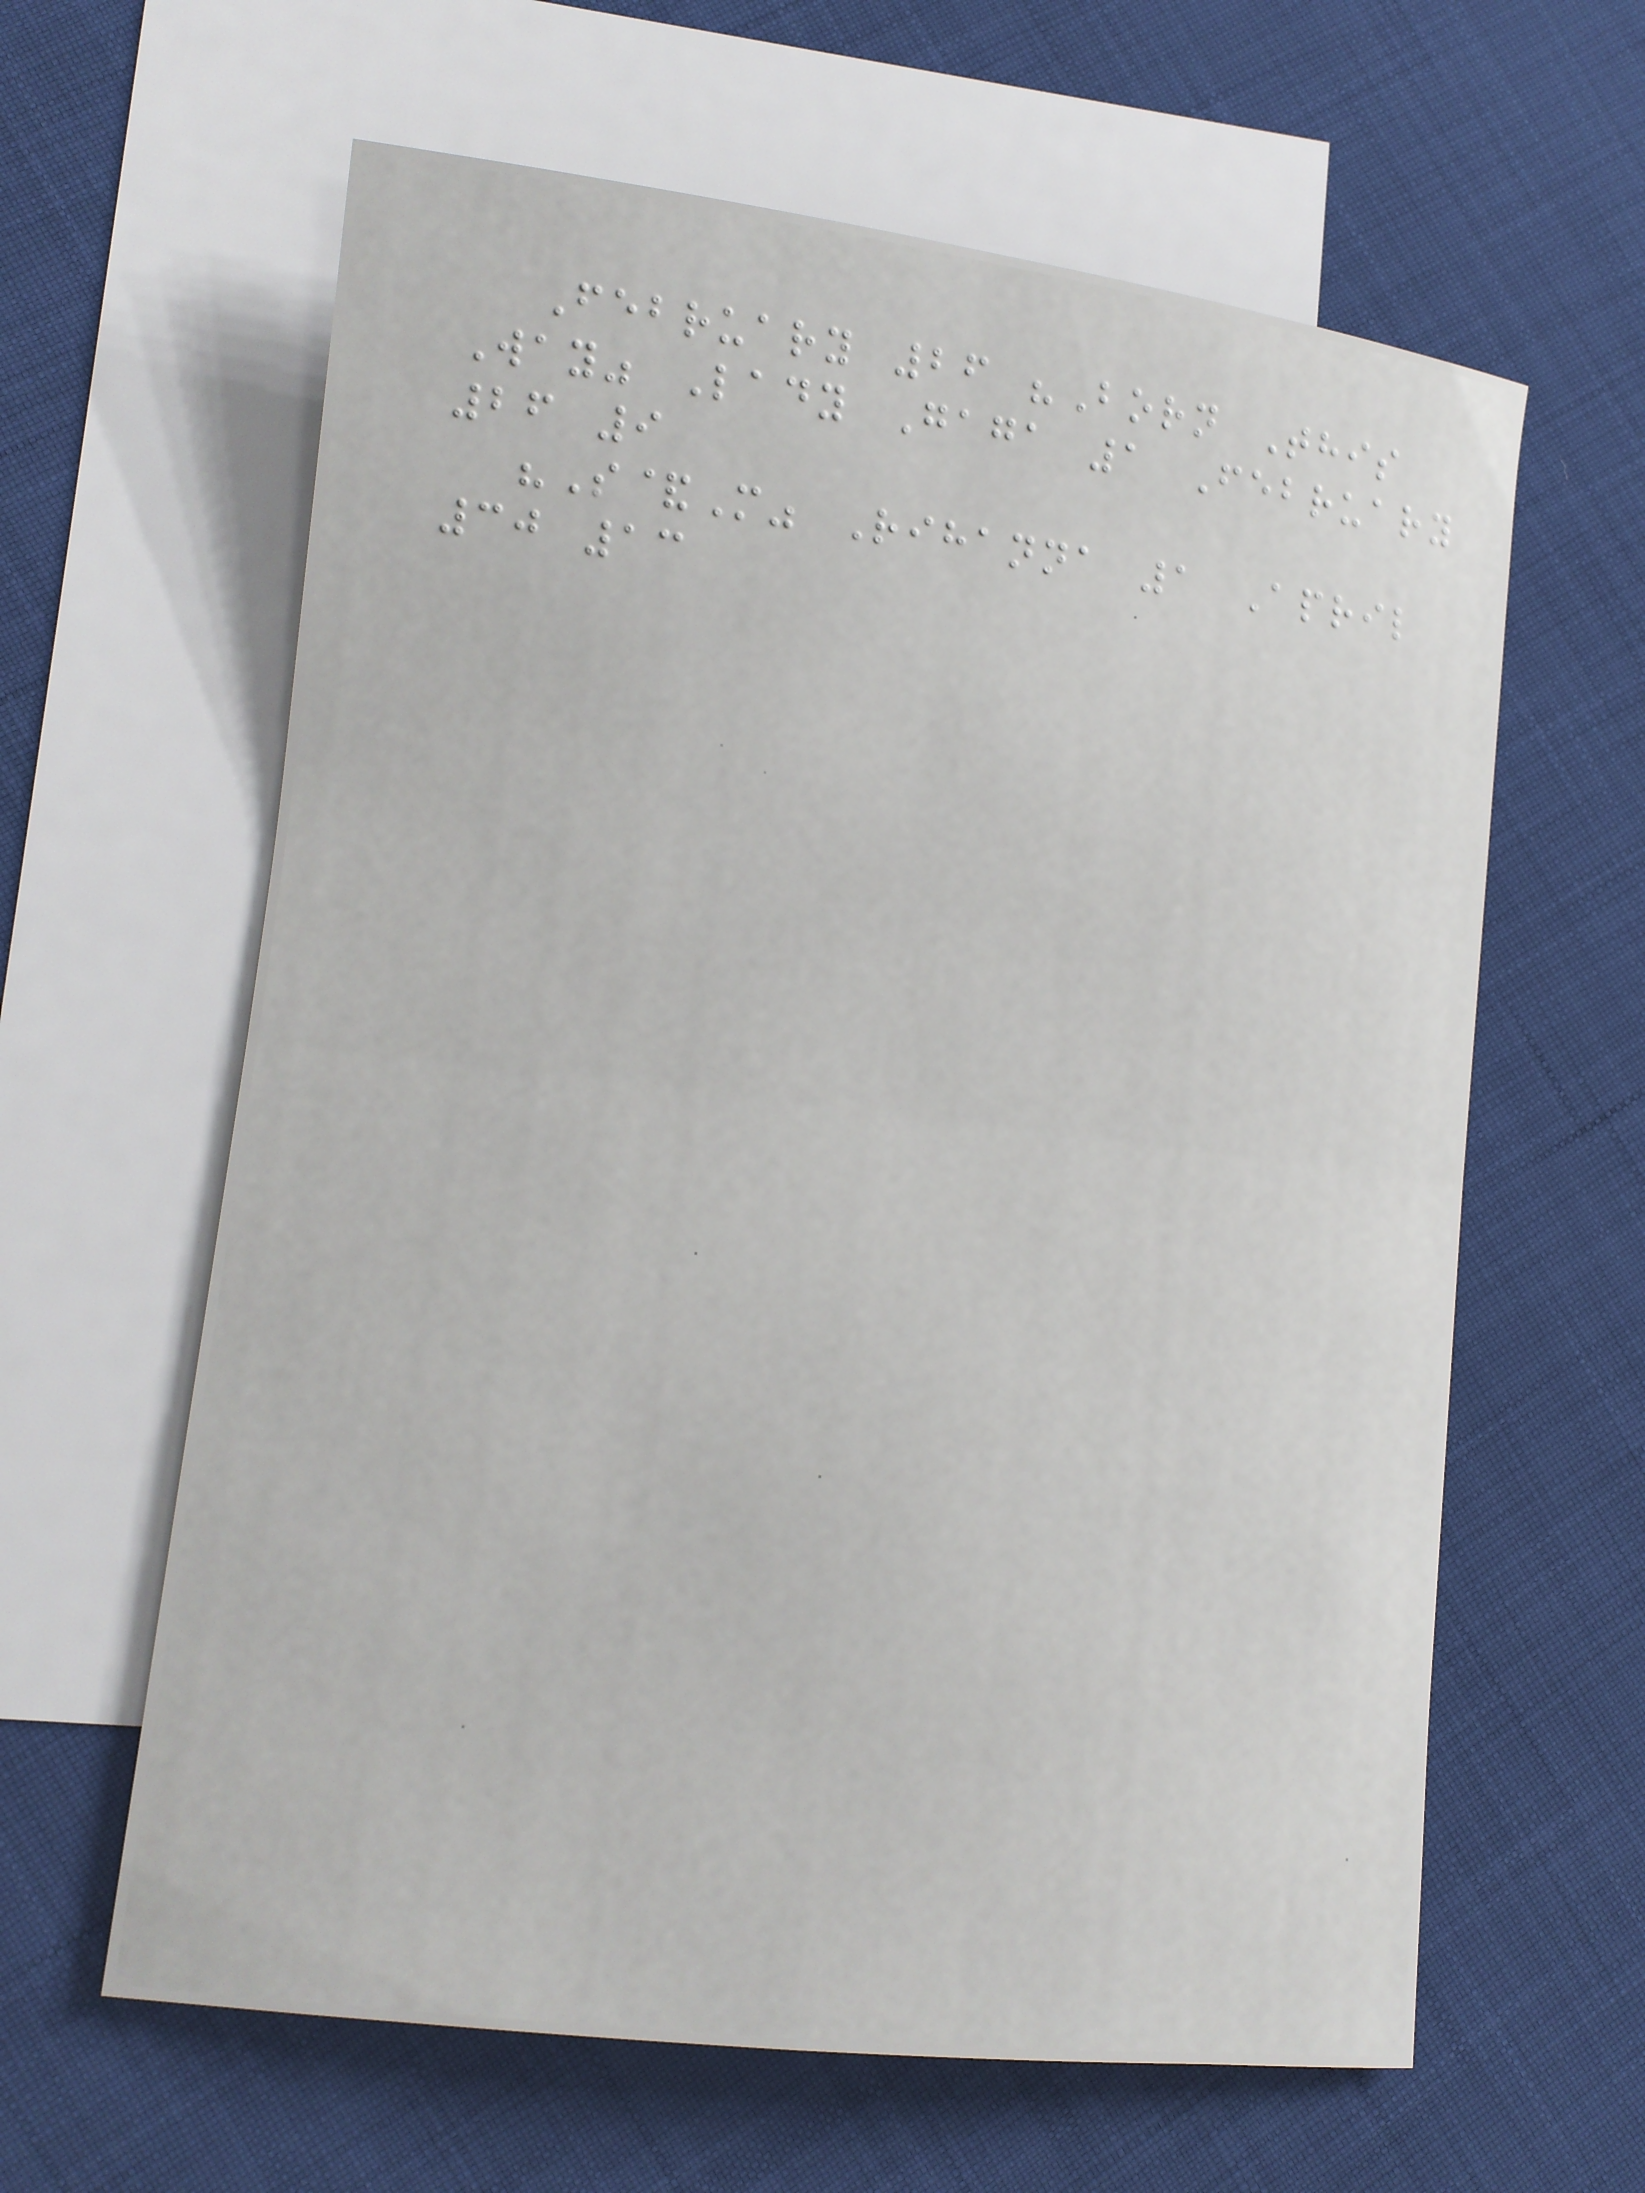February 26 "Born This
Way" Lady Gaga 1 February
26 9
"S&M" Rihanna 1 April
30 13
